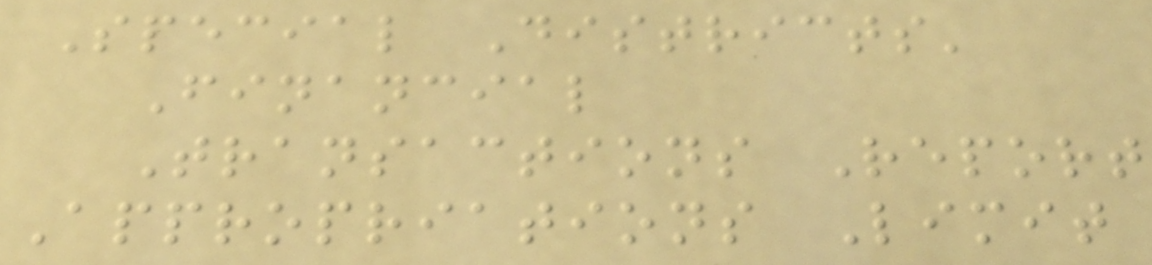Special Districts'
Financial
Transactions Report
Appropriations Limit
